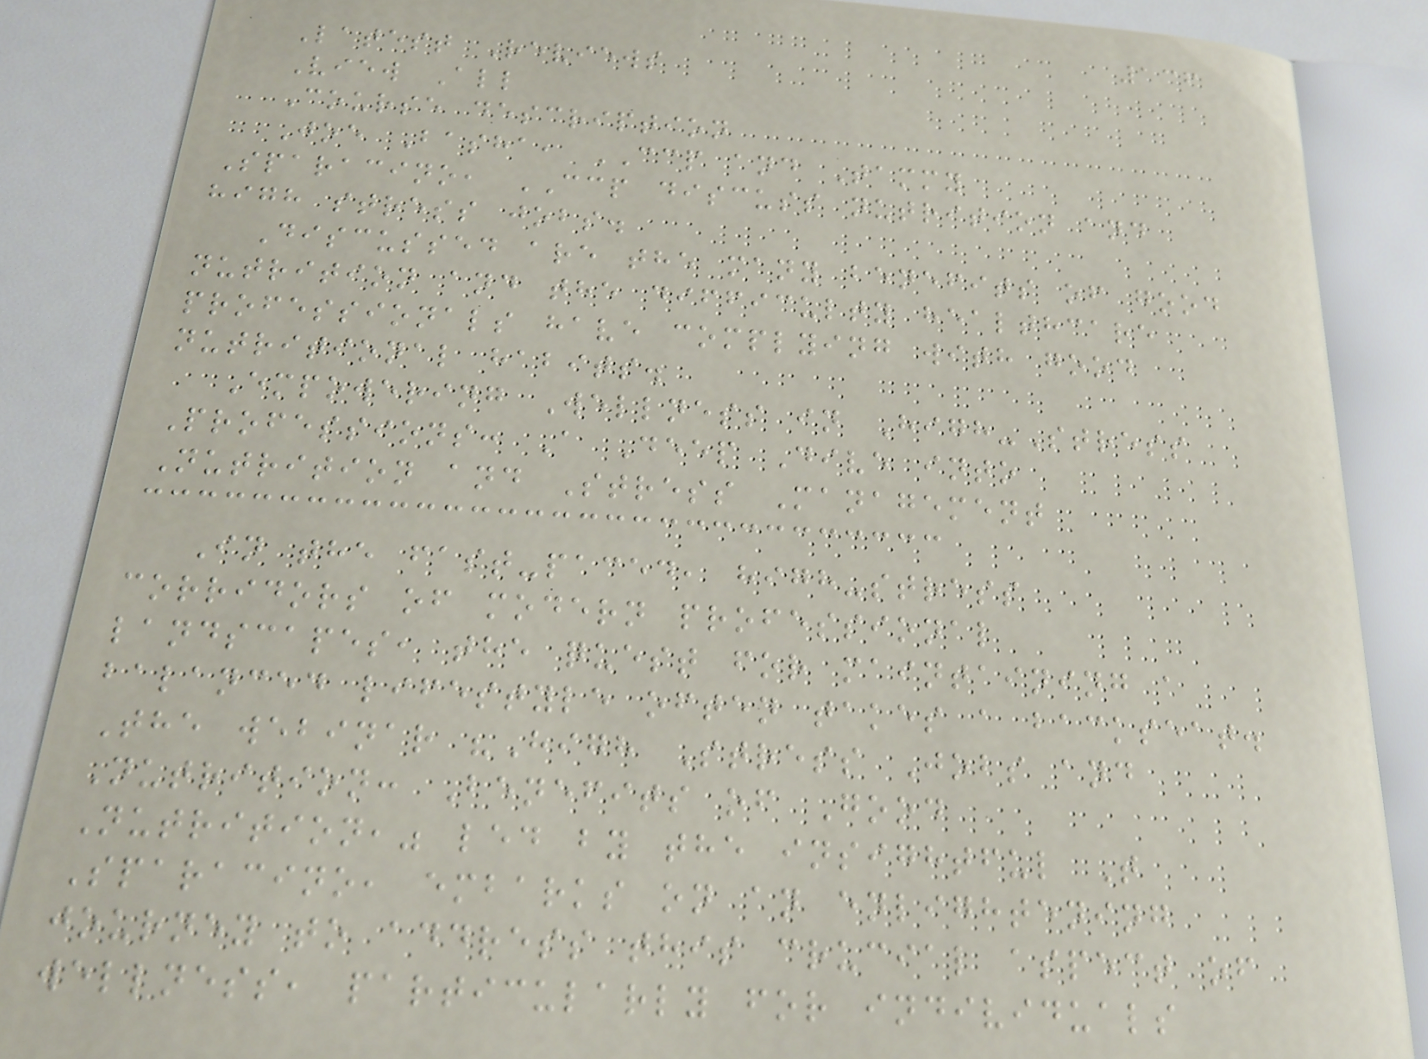136
Latest Reviews
View All
Course description
Joe Basha, CCP and Tammy
Sparacino, CCP discuss nutrition and
high stress jobs.
Discussed are the many benefits of good
nutrition and the difficulty healthcare
professionals have complying with good
nutritional habits.
Empowering Wellness in High-Stress
Professions: A Deep Dive into
Nutrition and Stress Management
In the fast-paced, high-stress
corridors of modern professional
landscapes, the quest for maintaining a
balanced lifestyle often takes a backseat.
The webinar "High Stress Jobs and
Nutrition: Benefits of Good
Nutrition," led by the insightful T
Sparacino, embarks on an enlightening
journey to address this crucial aspect of
wellness, particularly for individuals
